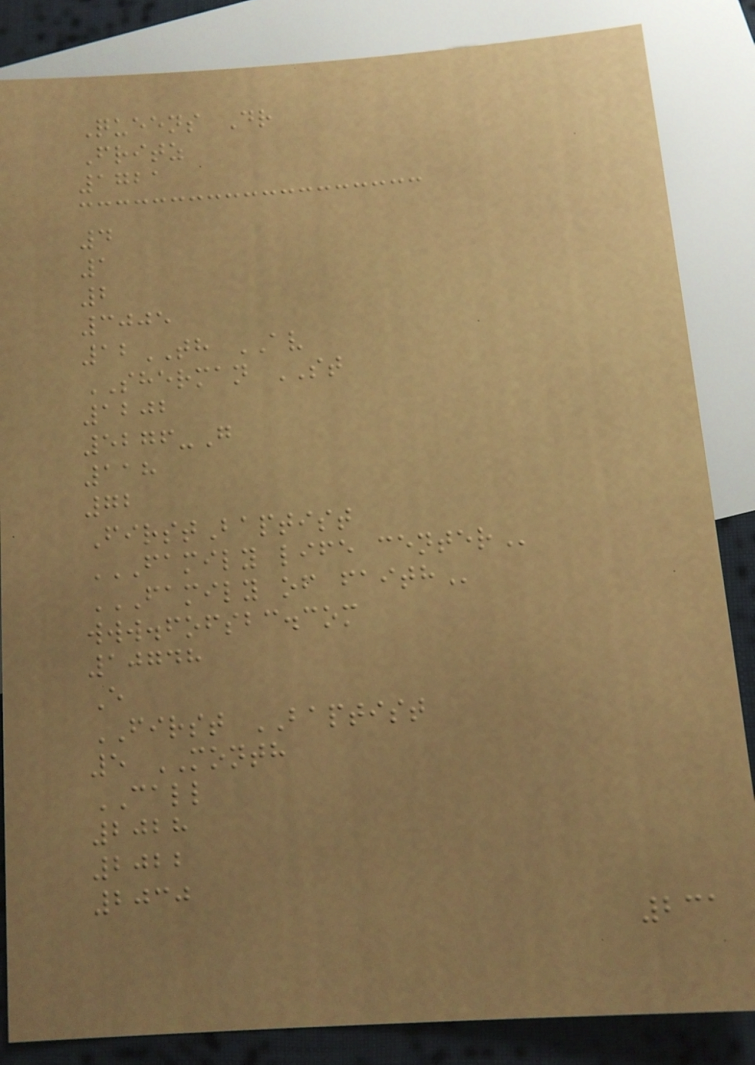Queens Dr
Fritz
1721
4
1
2
3005
12TH AV
SHERMAN ST
1202
5276-G
118
72
FirstBaptist
FAMILY LIFE CENTER
FAMILY OF FAITH
www.fofsbc.com
10748
E
FIRST BAPTIST
5 MONTH
CALL
2028
2022
2030
231
